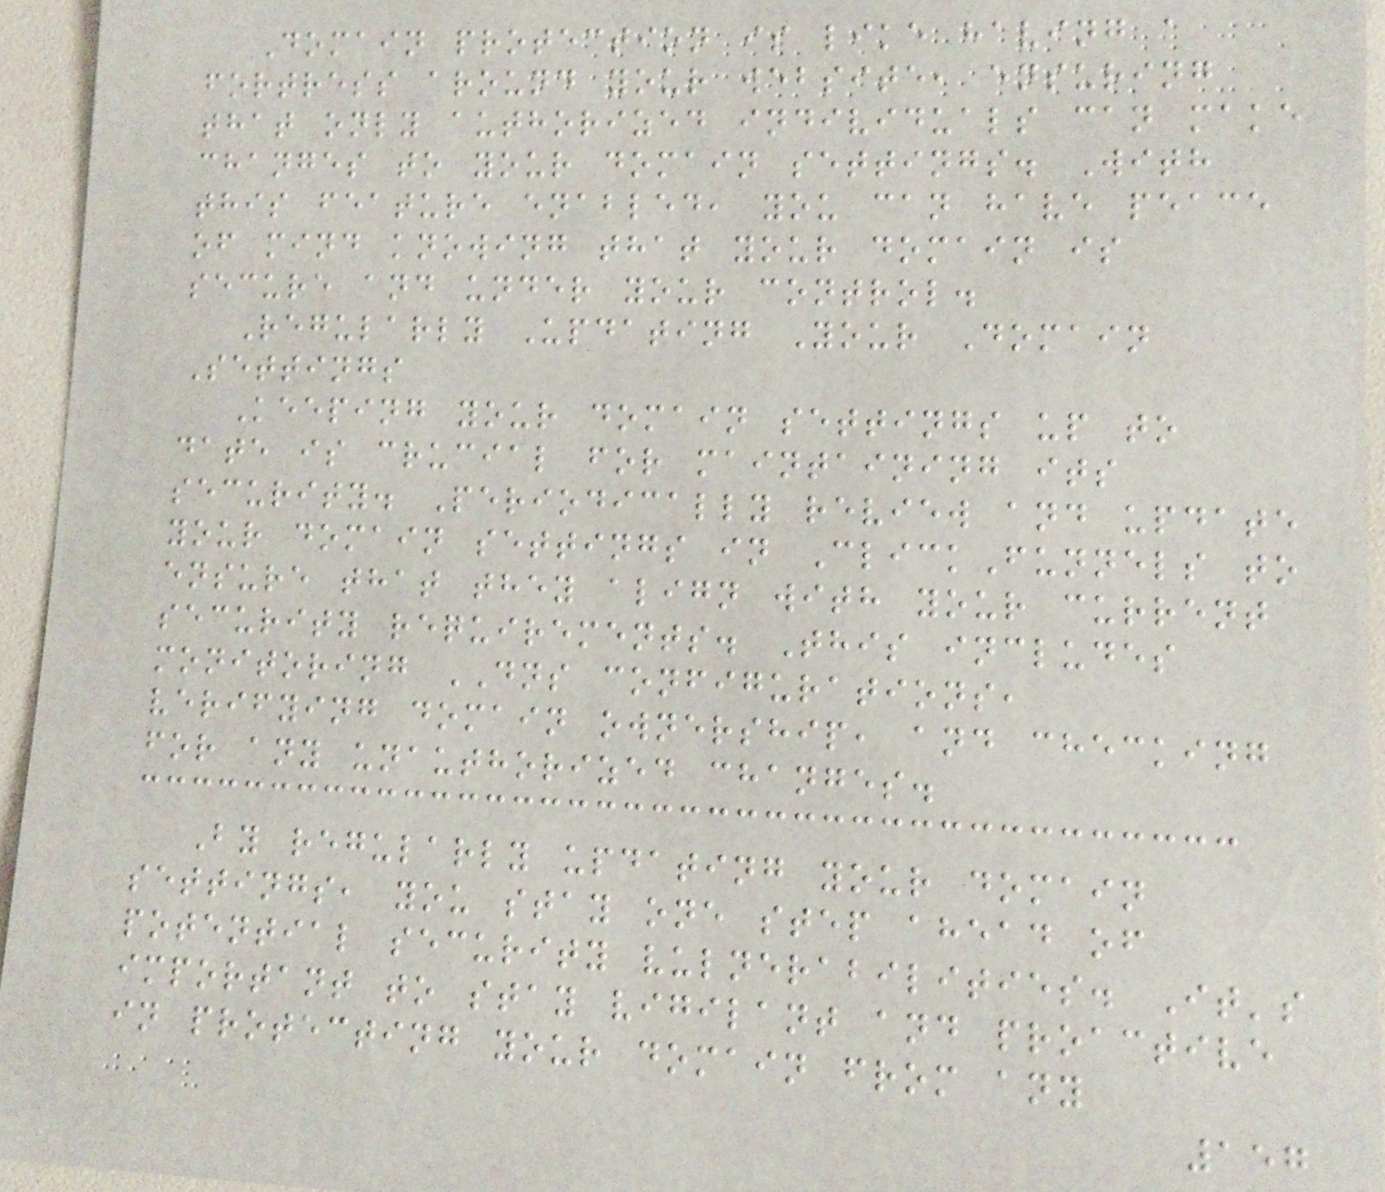Domain protection is like having a
fortress around your website, ensuring
that only authorized individuals can make
changes to your domain settings. With
this feature enabled, you can have peace
of mind knowing that your domain is
secure and under your control.
Regularly Updating Your Domain
Settings
Keeping your domain settings up to
date is crucial for maintaining its
security. Periodically review and update
your domain settings in ClickFunnels to
ensure that they align with your current
security requirements. This includes
monitoring DNS configurations,
verifying domain ownership, and checking
for any unauthorized changes.
By regularly updating your domain
settings, you stay one step ahead of
potential security vulnerabilities. It's
important to stay vigilant and proactive
in protecting your domain from any
157
